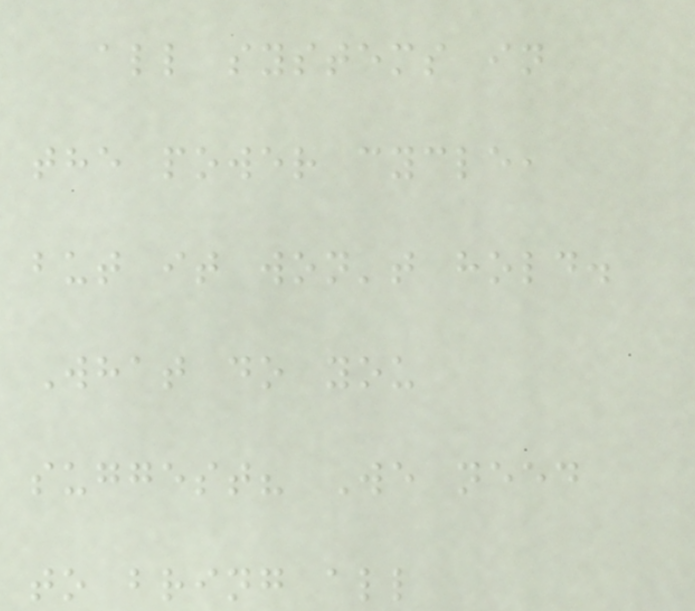all systems in
the power cycle,
but it won't hold.
What do you
suggest? We need
to bring all
